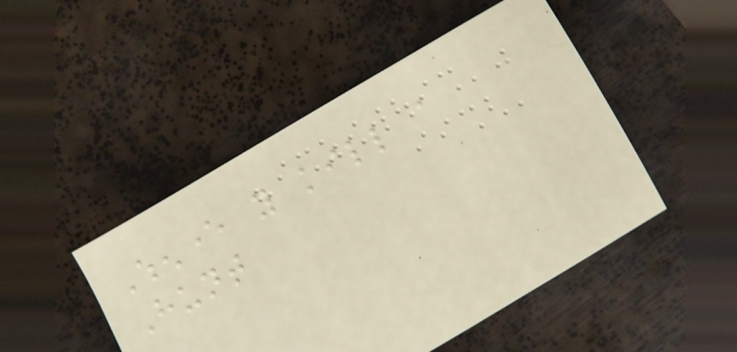Whenever you kill a
Hunt
